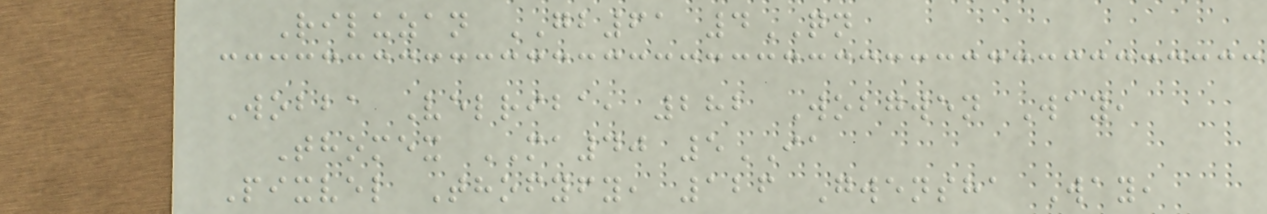Riluzan GB61 4QN
Wobba Velriba, 282 Wobgwen Way,
Thomex MA40 5IA
Pixvel Thofyfy, 126 Gwensha Way,
